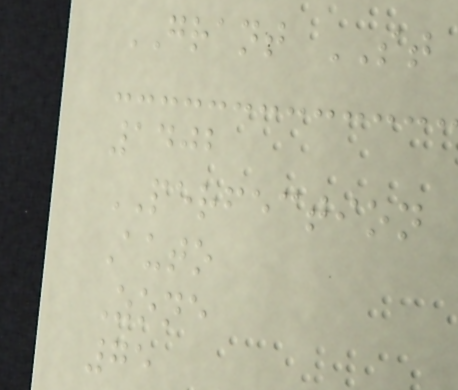GRANT ST
1402
PERFECTION
Auto
Zone
75
